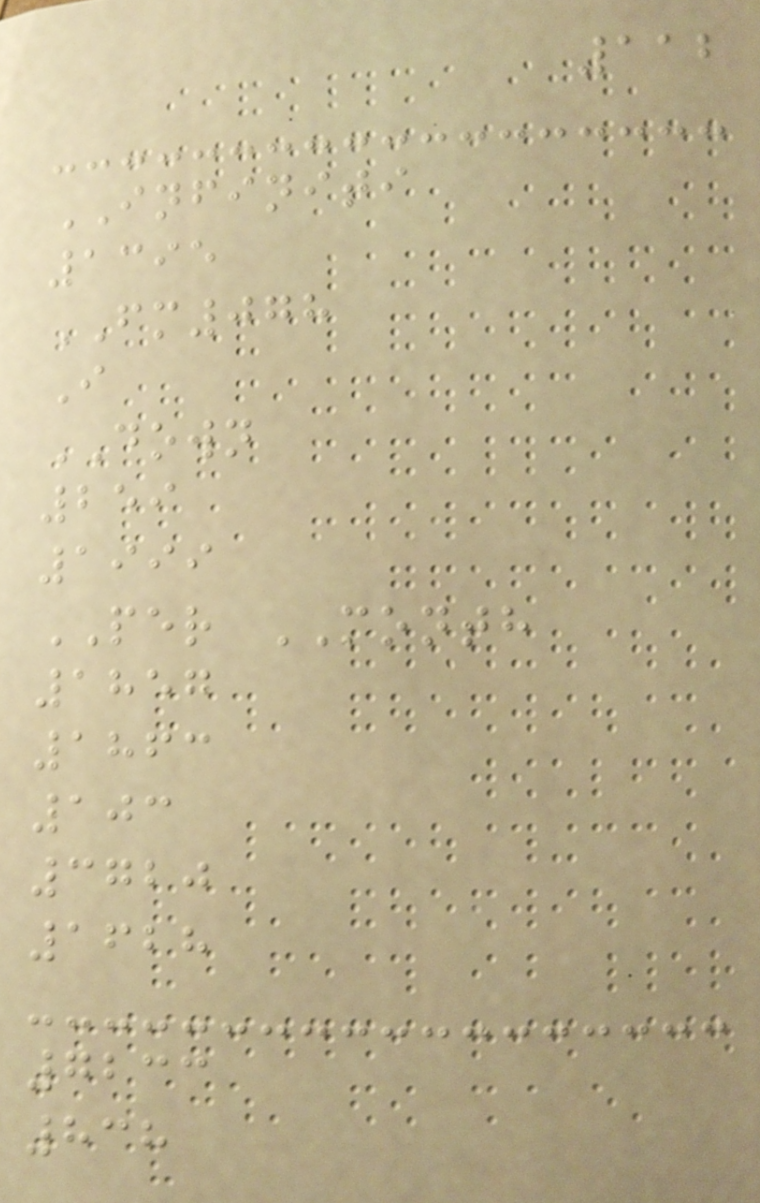112
INFINITI
1395
FM078
I
DOWN
259
1999
PER MONTH
1857
1863
103
3720
1628
7233
838
